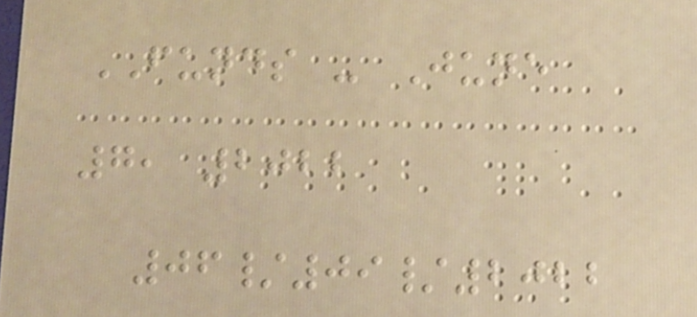FUNDS - June
7, 2022
06/09/2022
